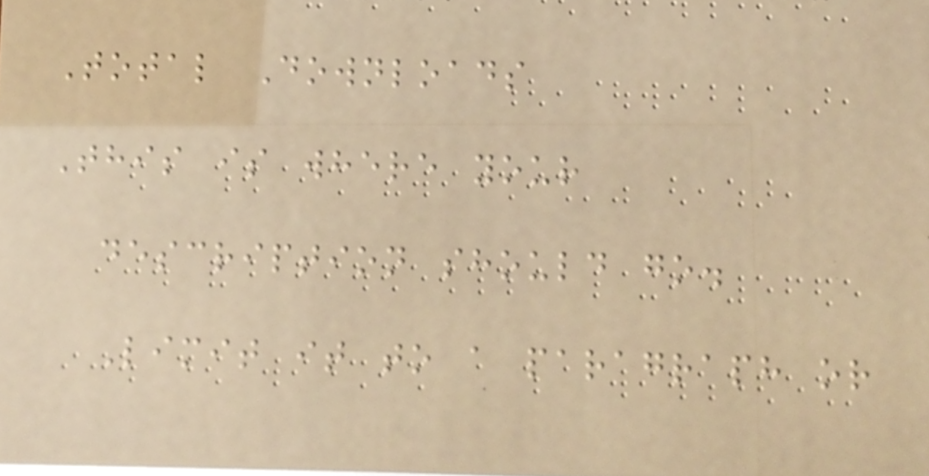Total Downloads
This is where your
description should go.
Limit it to a paragraph or
